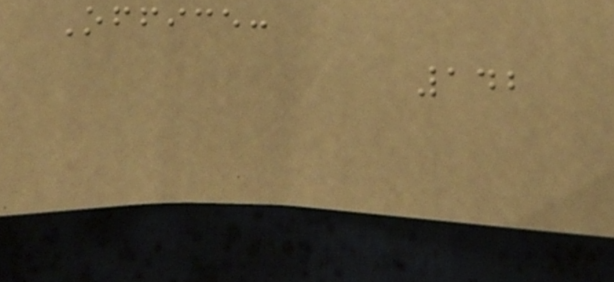Office:
142
